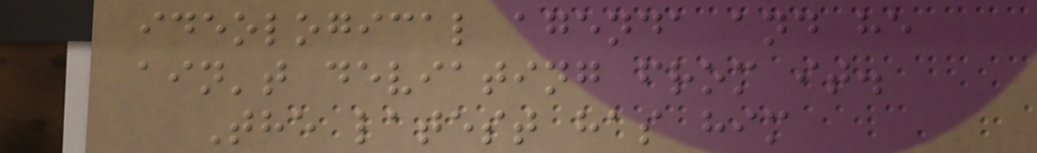ideological agenda and he
ain't deviating from it.
The latest has him
